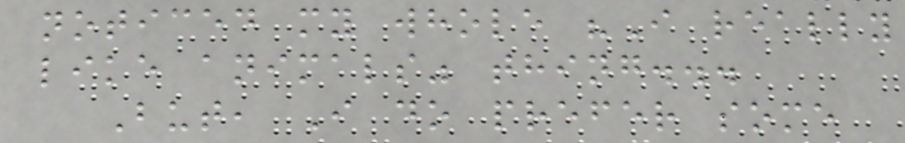noticed my whole "I really
like animals" thing...
But, I do prefer some
